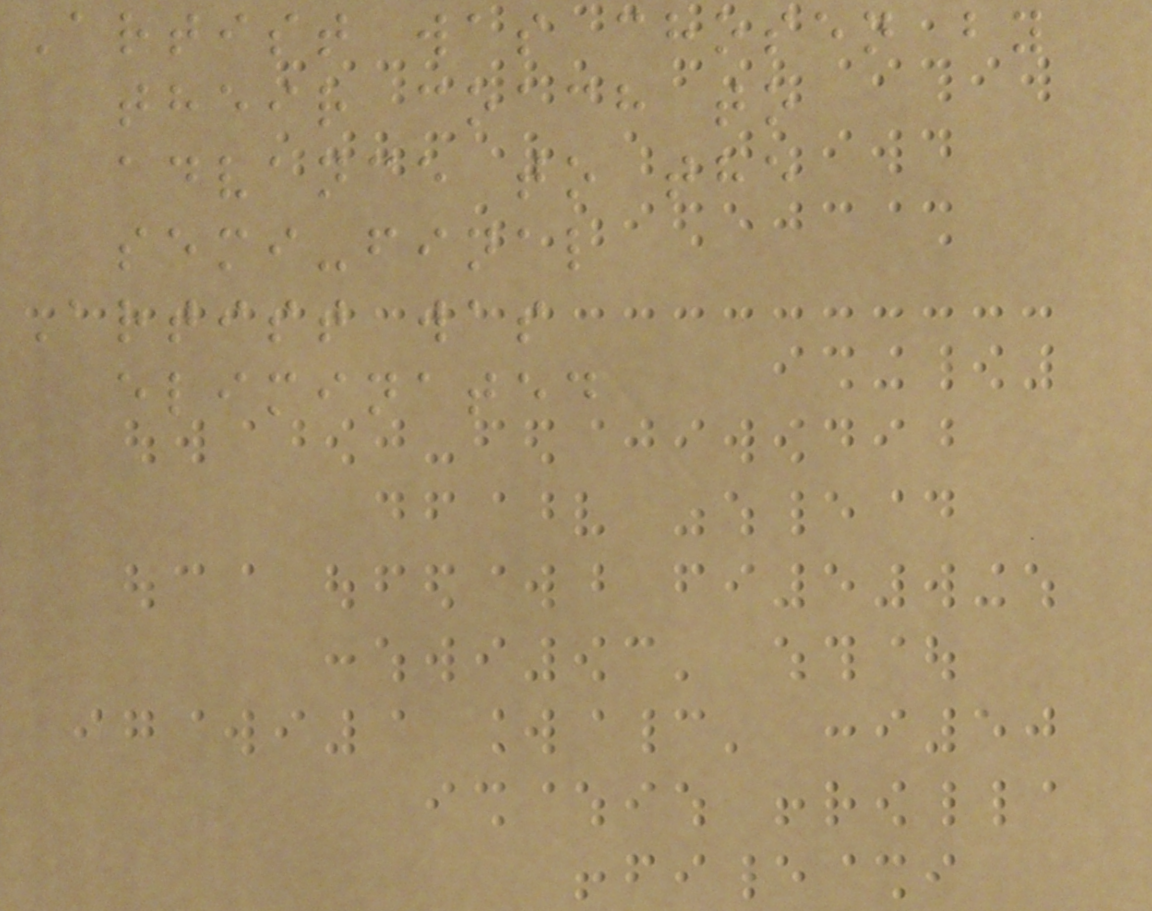Artist was chosen by
their coach to
advance to the
semi-final
Artist was
eliminated
